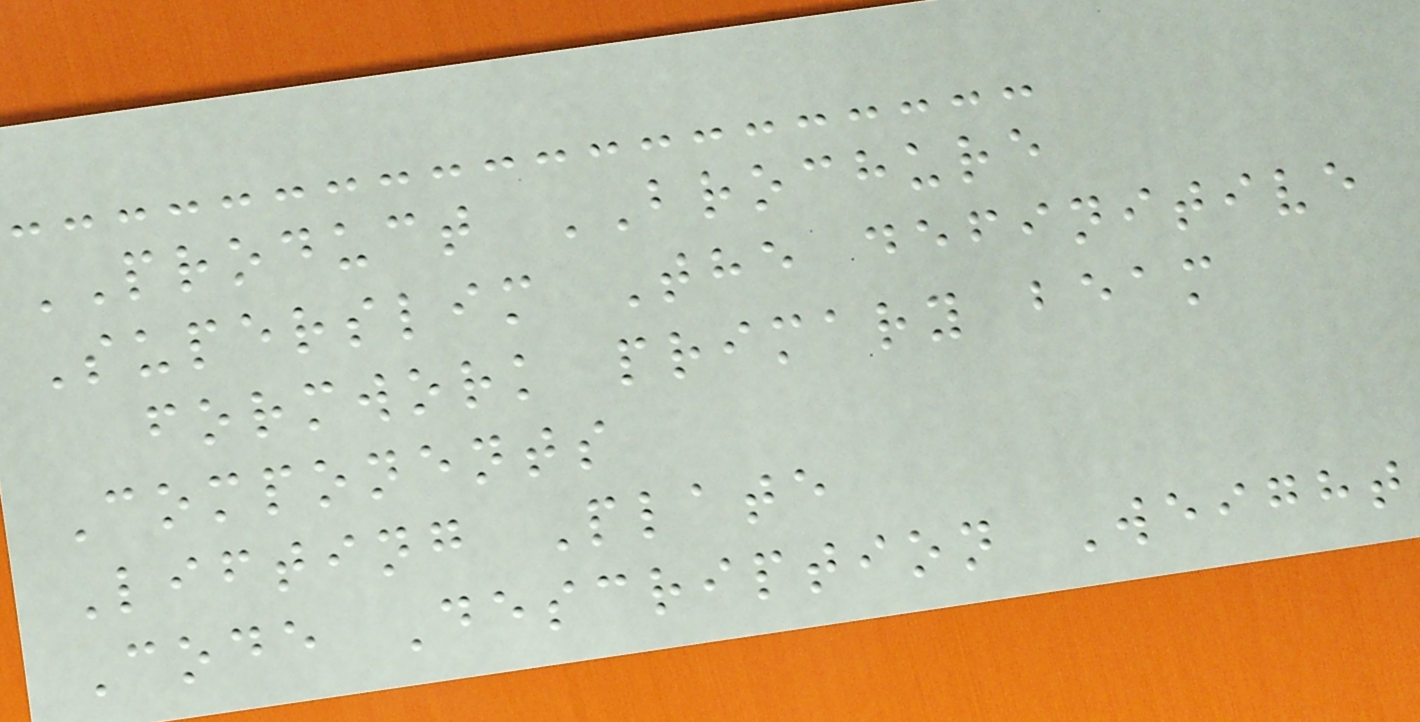PRODUCT BROCHURE
Superslim The definitive
formwork primary beam
Components
Lifting Plate
Code Description Weight
